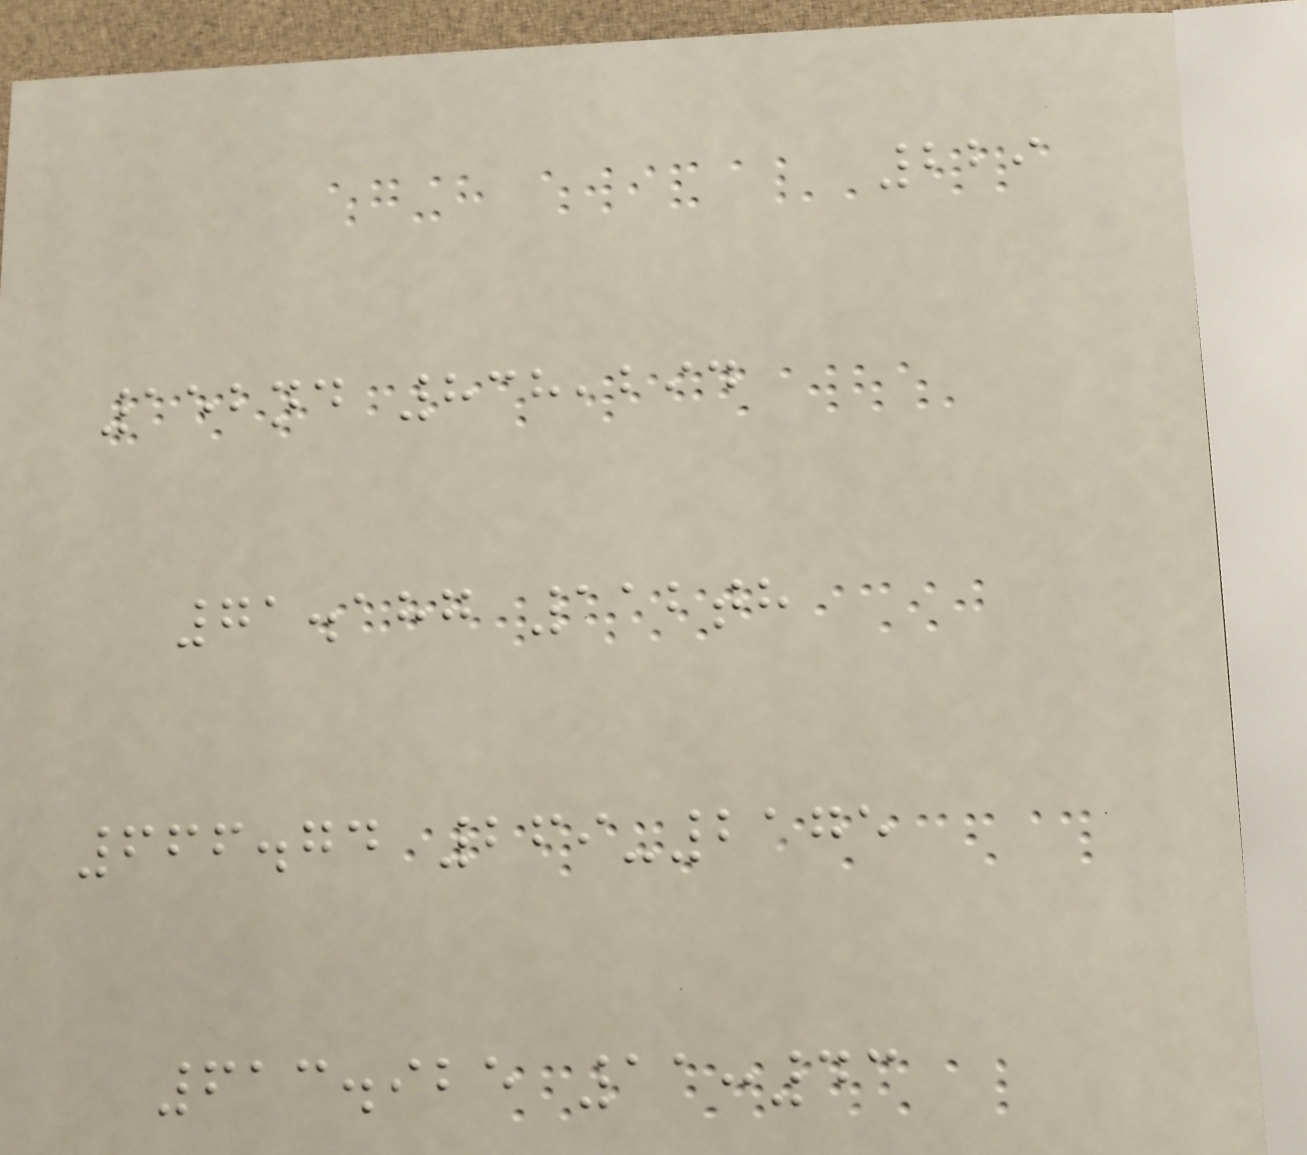229
152nd 838,294
71.187 112th
666.74 269-2175
613.925 11:43
